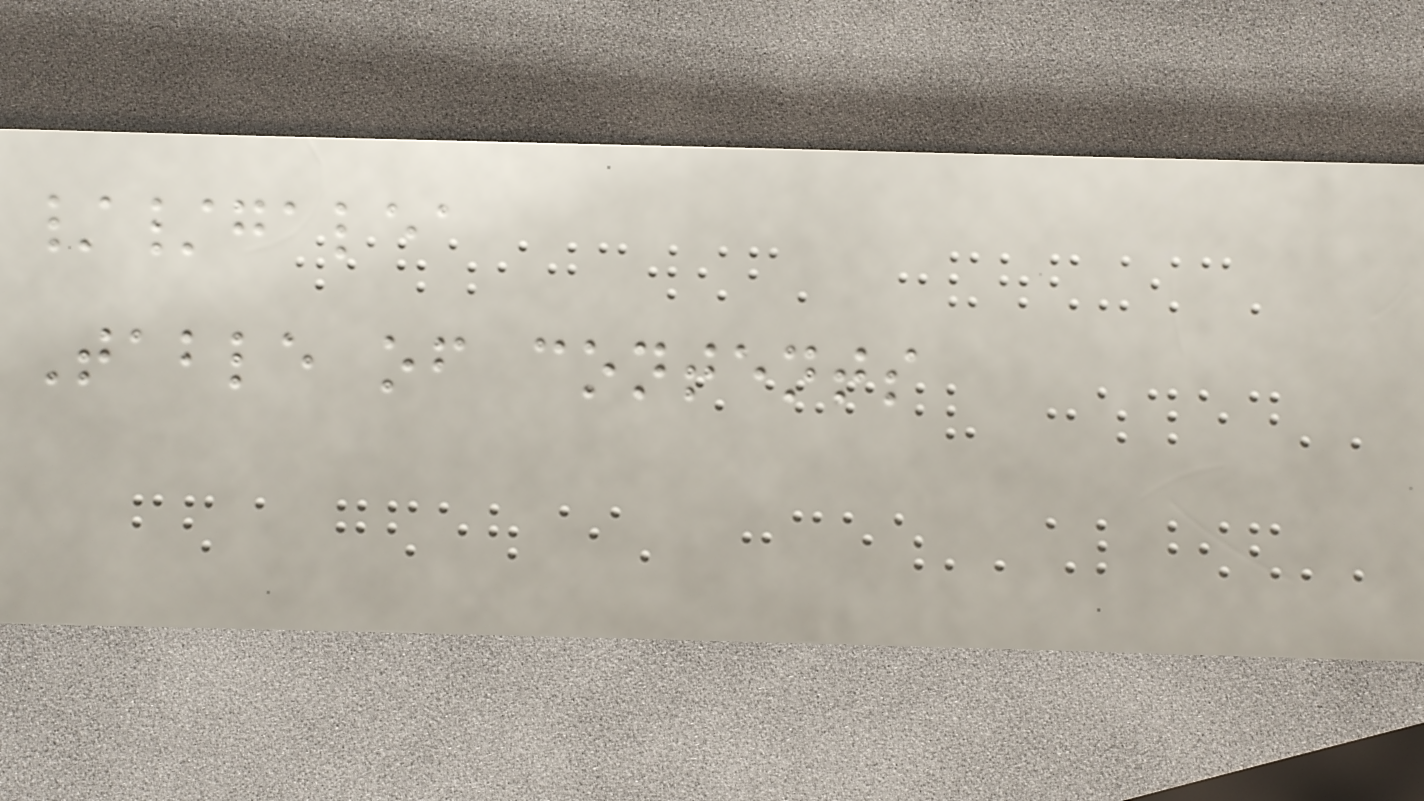//galea
Table of contents
